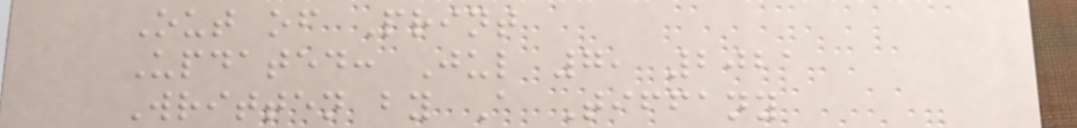Out of Print
Updated: Jul 7, 2021
Written by A Tiffany
